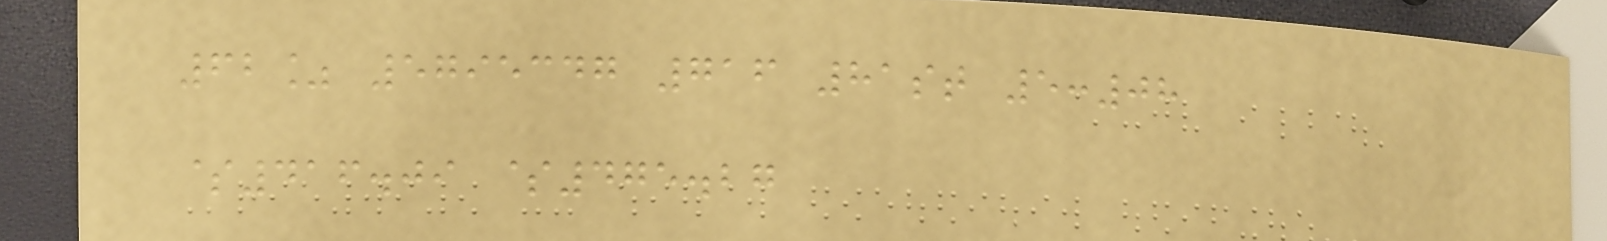62% 5795347 716 81st 5:08
$416.09 $475.27
